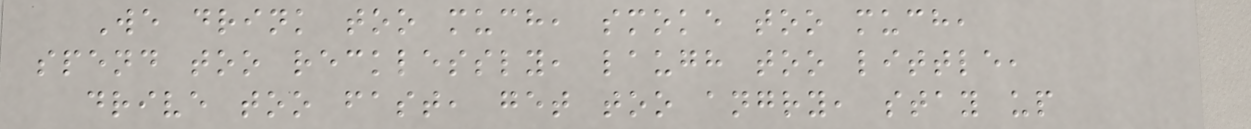We drink too much, smoke too much,
spend too recklessly, laugh too little,
drive too fast, get too angry, stay up
